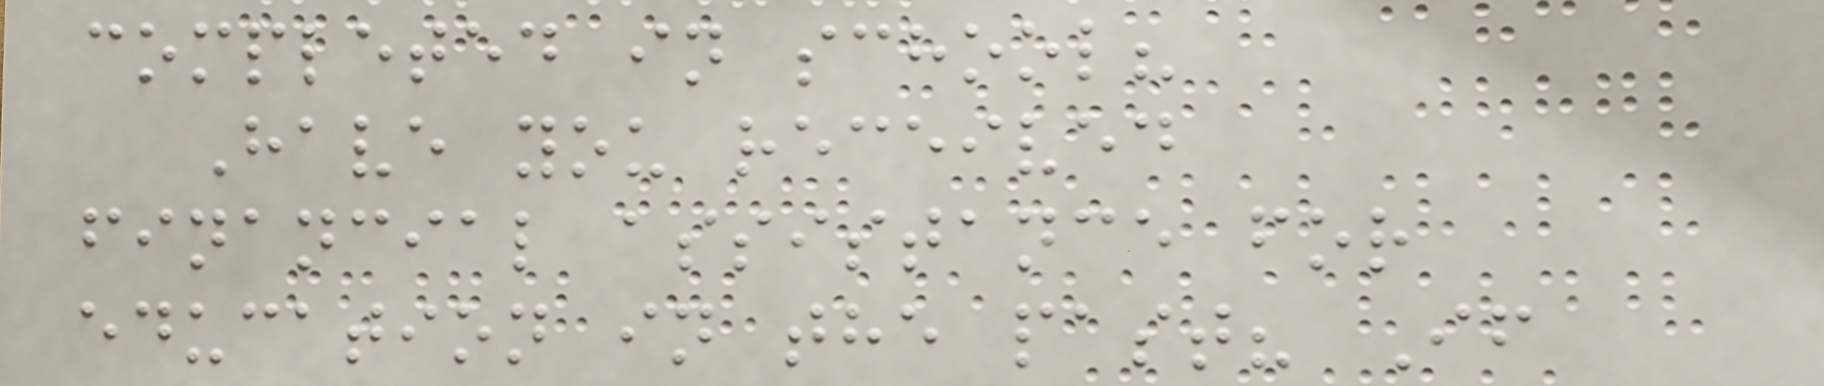completed in school?
Have you received
financial assistance for
education in the past? If
